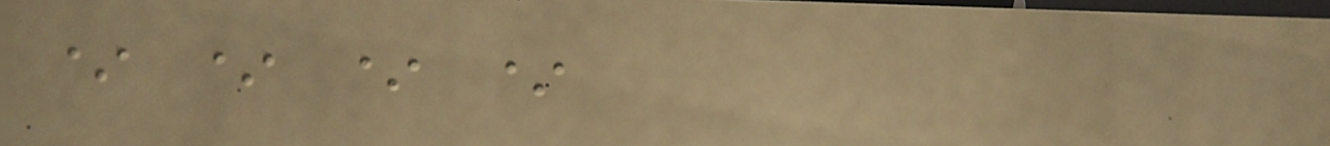* * * *
